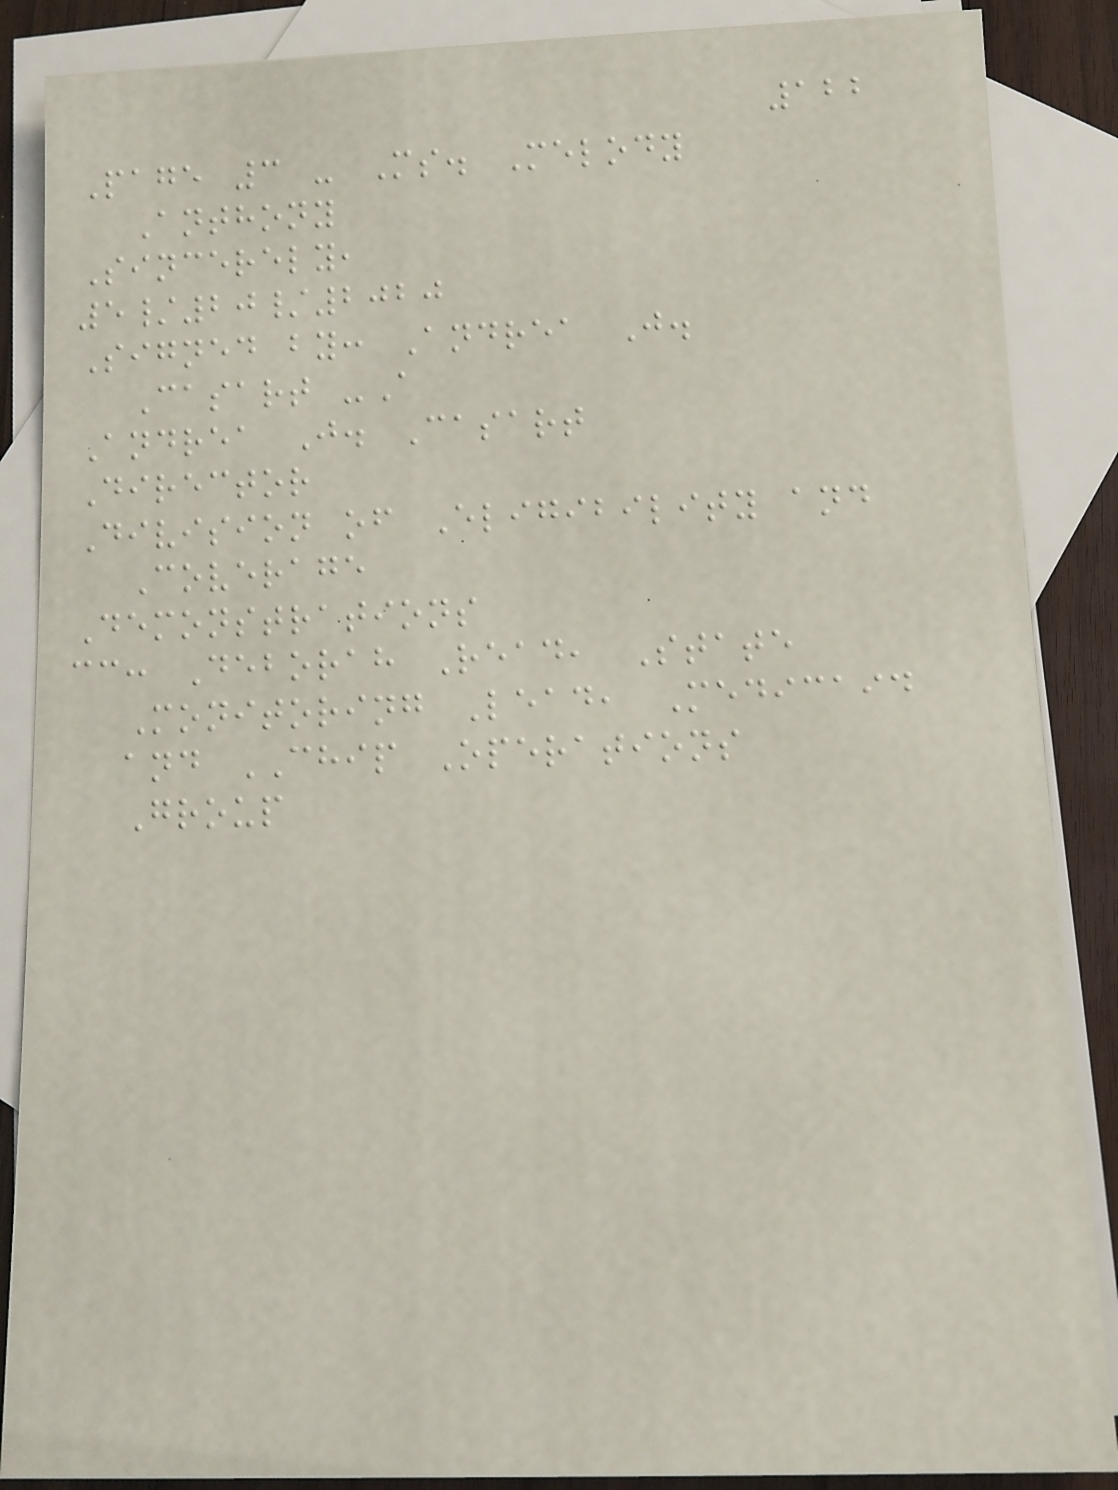122
Page 3 - Ms. Melody
Anthony
Sincerely,
5/20/2020
Signed by: Andrea J.
Casart -A
Andrea J. Casart
Director
Division of Eligibility and
Coverage
Demonstrations
cc: Deborah Read, State
Monitoring Lead, Medicaid
and CHIP Operations
Group
